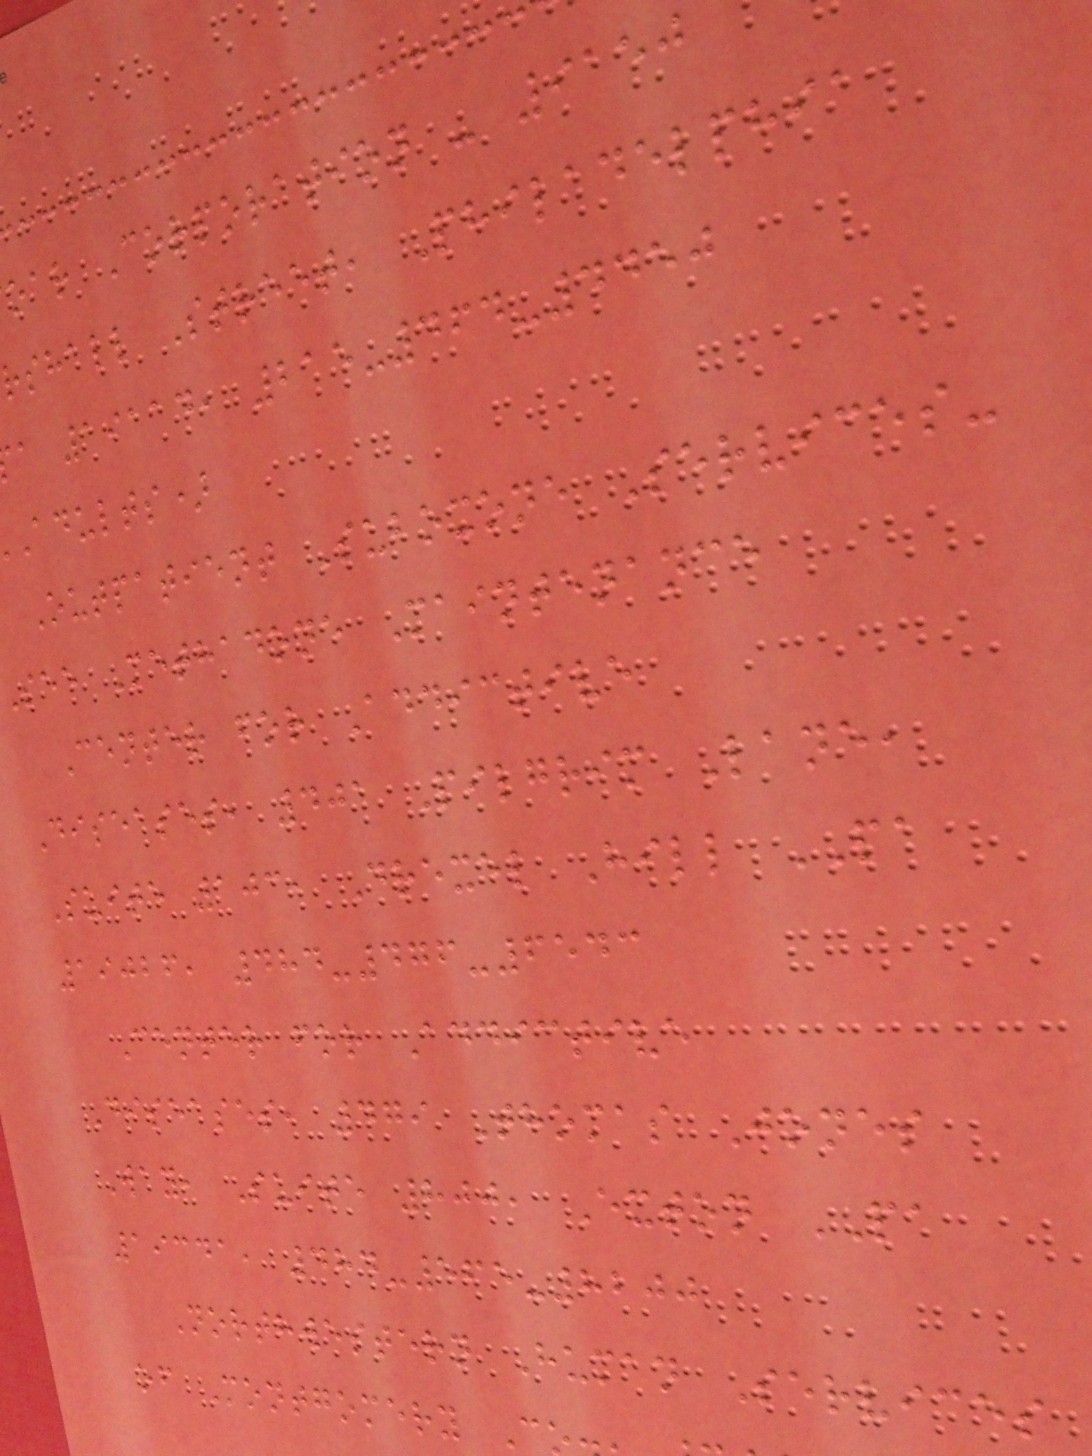oar Corporation - 9150
rshall Street, Philadelphia
a 19114, 215-464-4450
Adults)
Outpatient Suboxone Services-
see Methadone Maintenance
Center for Addictive
Diseases, 401 Pilgrim Lane,
Suite 103, Drexel Hill PA
19026, 484-476-6543
Center for Addictive
Diseases, 479 Thomas Jones
Way, Suite 800, Exton PA
19341, 484-565-8200
Northwestern Human Services
of Montgomery C
